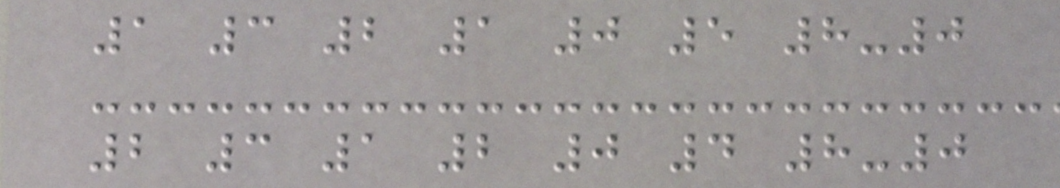1 3 2 1 0 5 8-0
2 3 1 2 0 4 8-0
